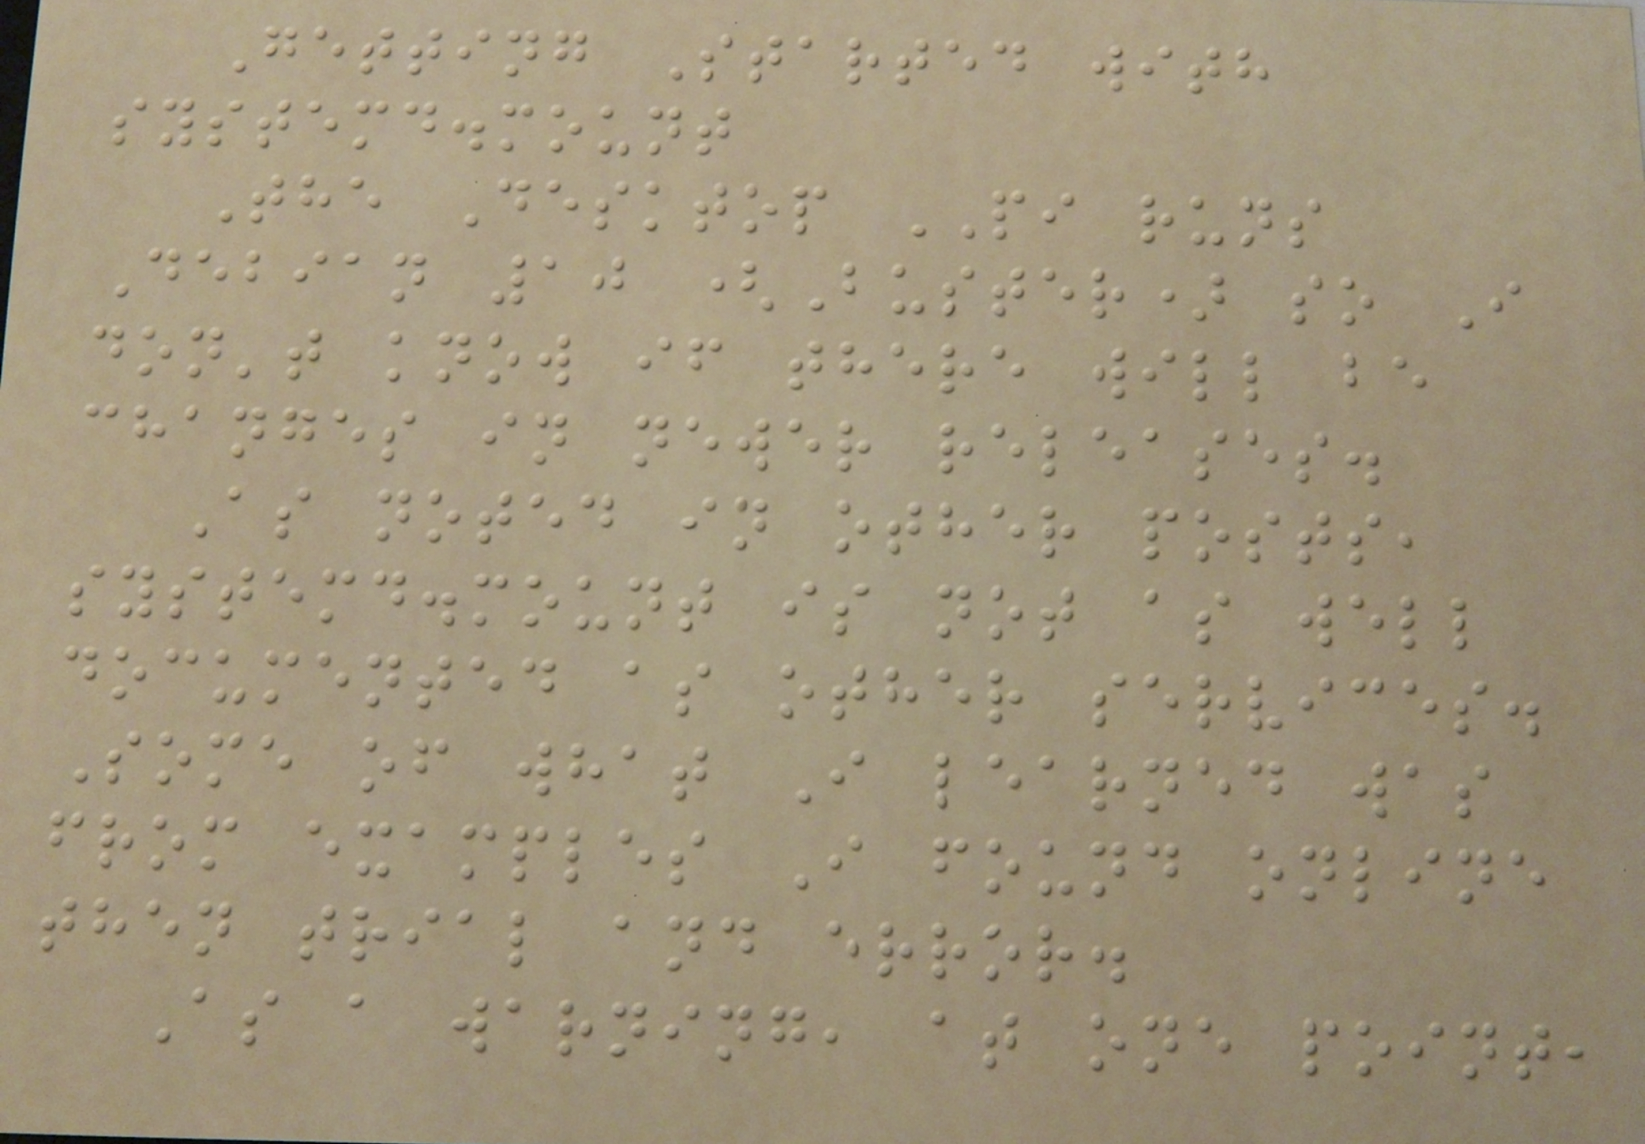Getting Started with
systemd.mount
The Desktop PI runs
Debian 10 (Buster) so I
don't know if there will be
changes in newer releases.
As noted in other posts,
systemd.mount is not as well
documented as other services.
Some of what I learned was
from examples I found online
then trial and error.
As a warning, at one point,
